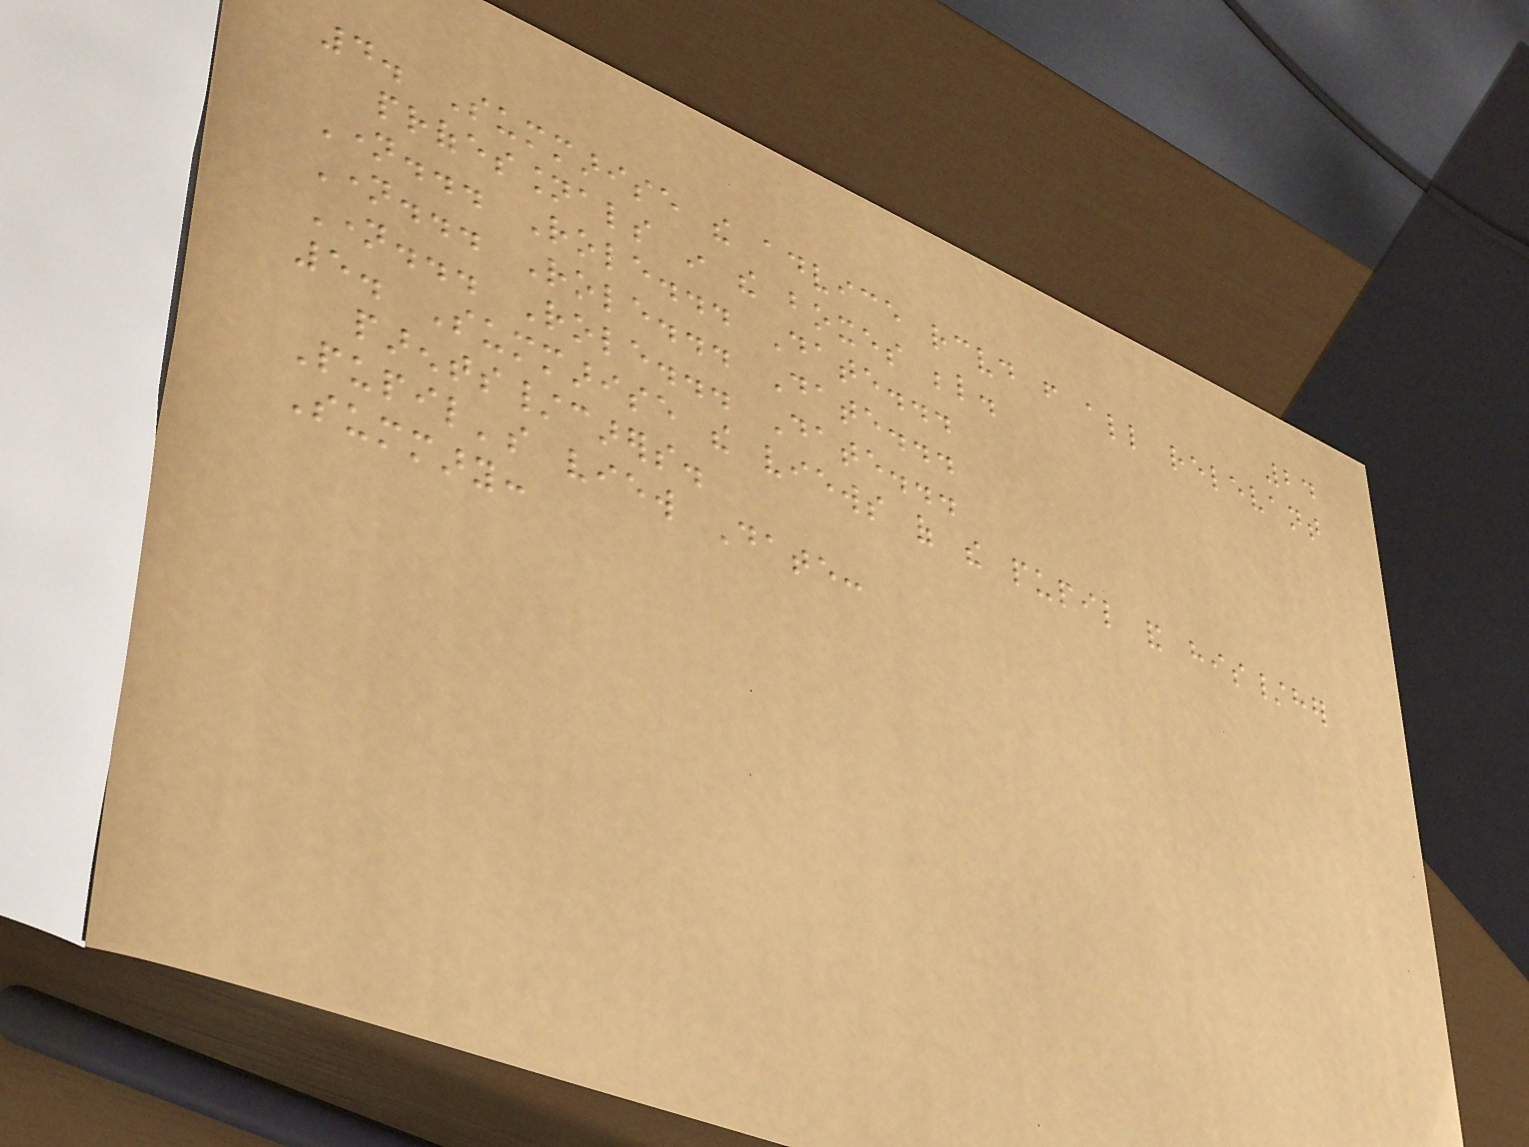24
4. Summarise the advice received from all relevant
professionals in the boxes below.
Name... Role... Date...
Name... Role... Date...
Name... Role... Date...
5. Summarise the views of the pupil and his/her
parents/carers.
Pupil's view Date:
Summary:
